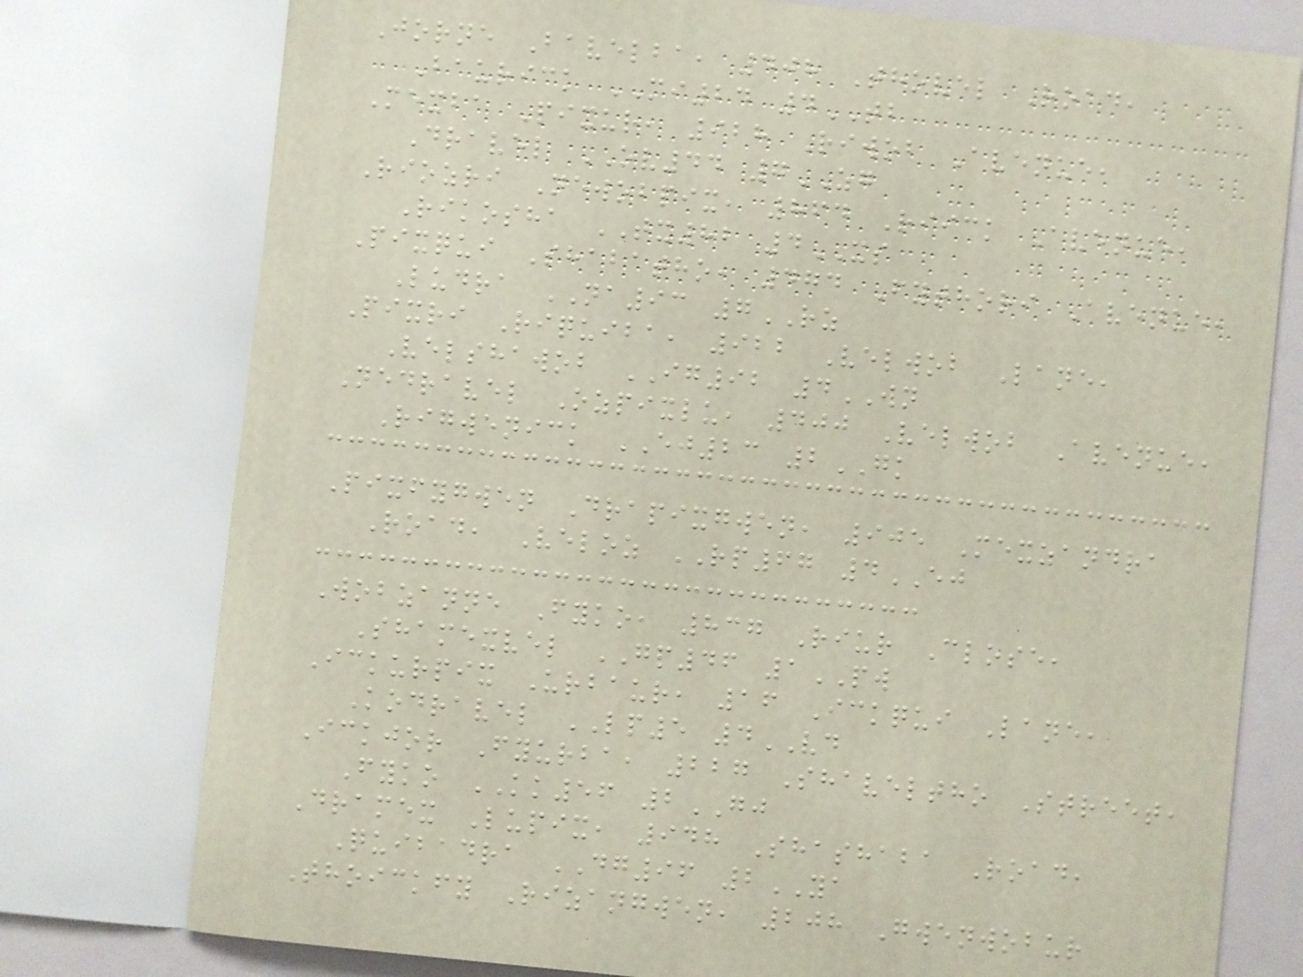Jorne Bavelba, 408 Thovel Road,
Baurick MI24 4TB
Mexba Pixur, 928 Riwob Avenue,
Dravel OV44 7ZG
Riozri Newobpix, 864 Riick Avenue,
Rikosha TX82 4XS
Pixqui Shabatho, 474 Fythori Avenue,
Ludra NA93 7RZ
Pixri Riquiba, 922 Velwob Lane,
Velshawob IG92 4WN
Nedravel Ozpixlu, 400 Velwob Avenue,
Rigwenick EJ23 2GK
Pixfygwen Drapixgwen, 905 Mexzandra
Road, Veloz RP67 4EJ
Wobzanne Fyko, 837 Riur Close,
Shamexvel GP46 1PW
Ickurpix Urbaur, 16 Ickqui Lane,
Kodravel LP5 4VD
Ickjor Fyurba, 227 Shaveltho Street,
Fyko KK56 2GJ
Dramex Lupix, 948 Shashaba Road,
Quibadra DG96 2YA
Thoickfy Rizangwen, 208 Gwenwobur
